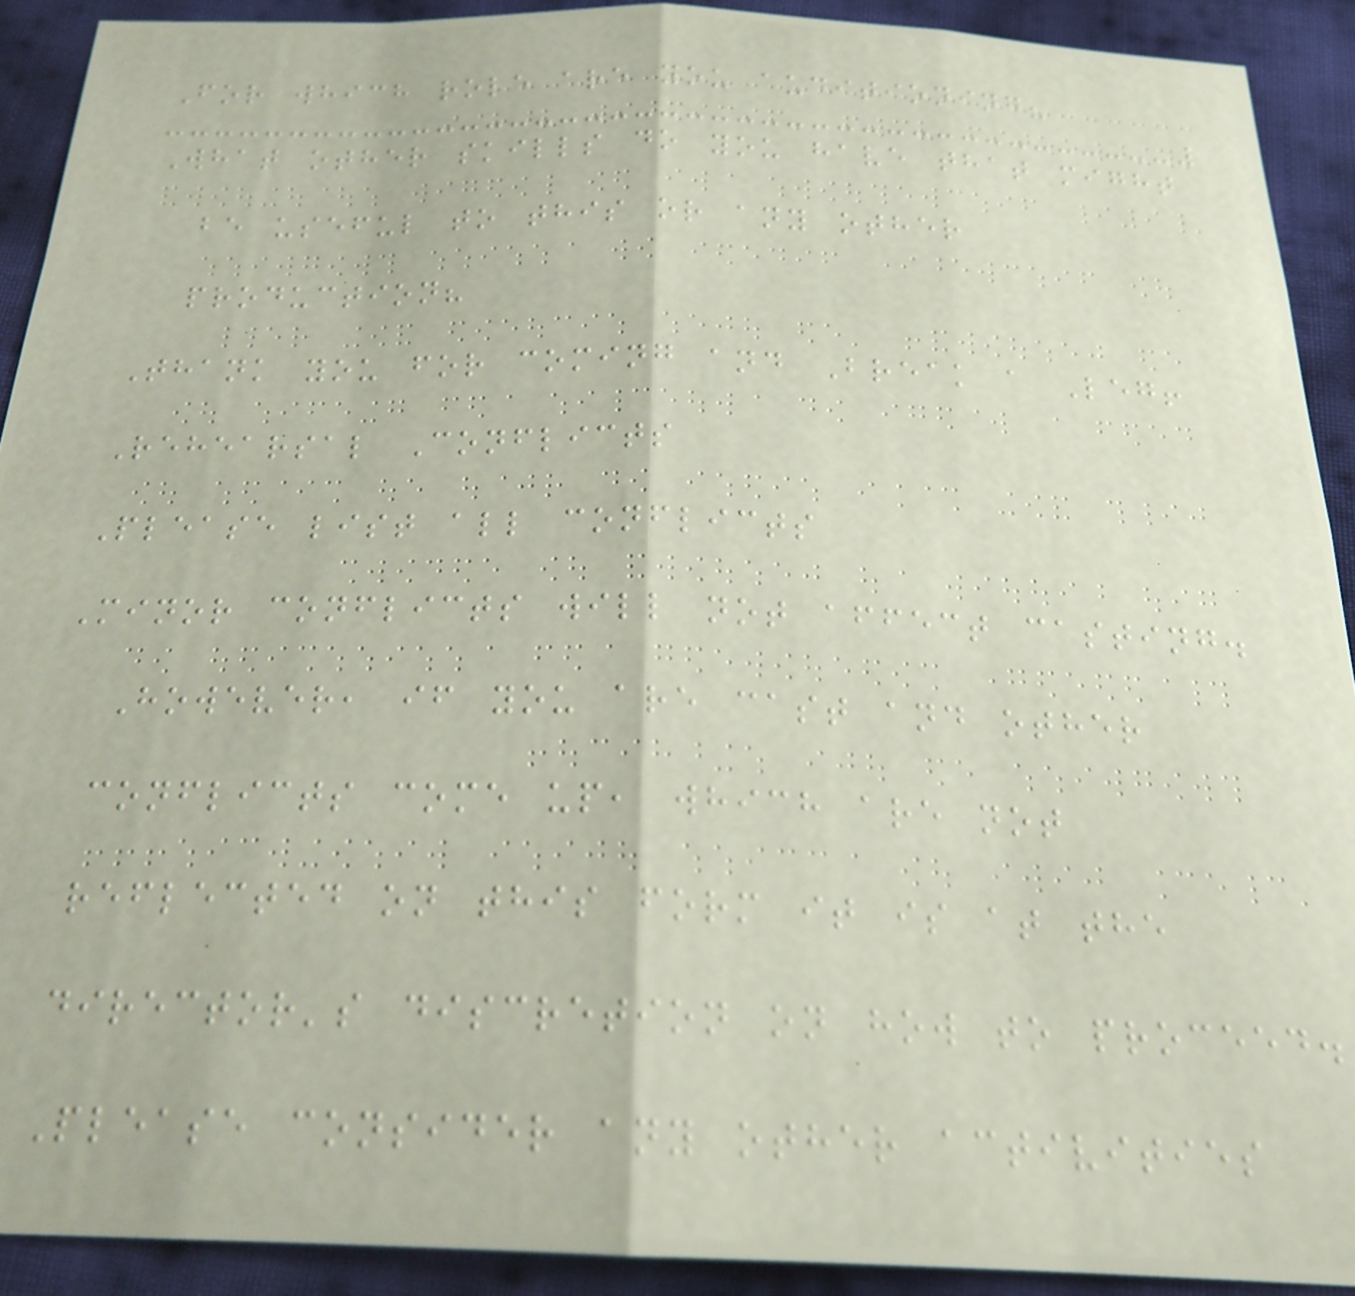For which role are you auditioning?
What other skills do you have that might
be useful to this or any other
production?
Thank you for coming and Break a Leg!
Rehearsal Conflicts
Please list all conflicts
Minor conflicts will not affect casting.
However, if you are cast and other
conflicts come up, which are not
reflected on this form it is at the
director's discretion on how to proceed.
Please consider any other activities
